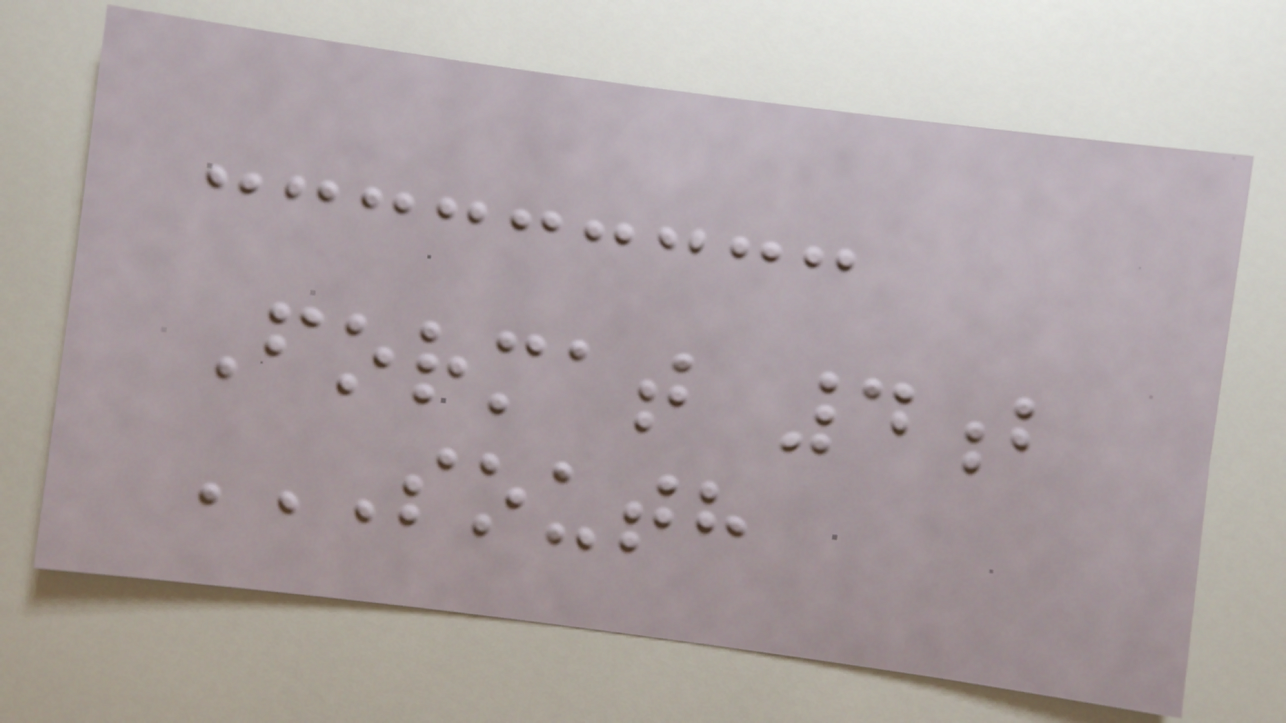Format 4b
SOUTH
